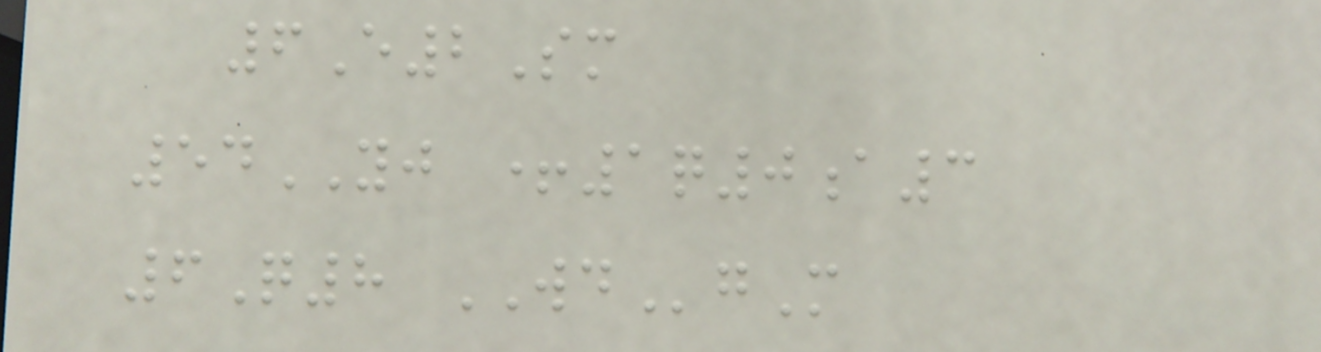6E2Sm
54YJ +1q0a3
6Q8 WDgM
